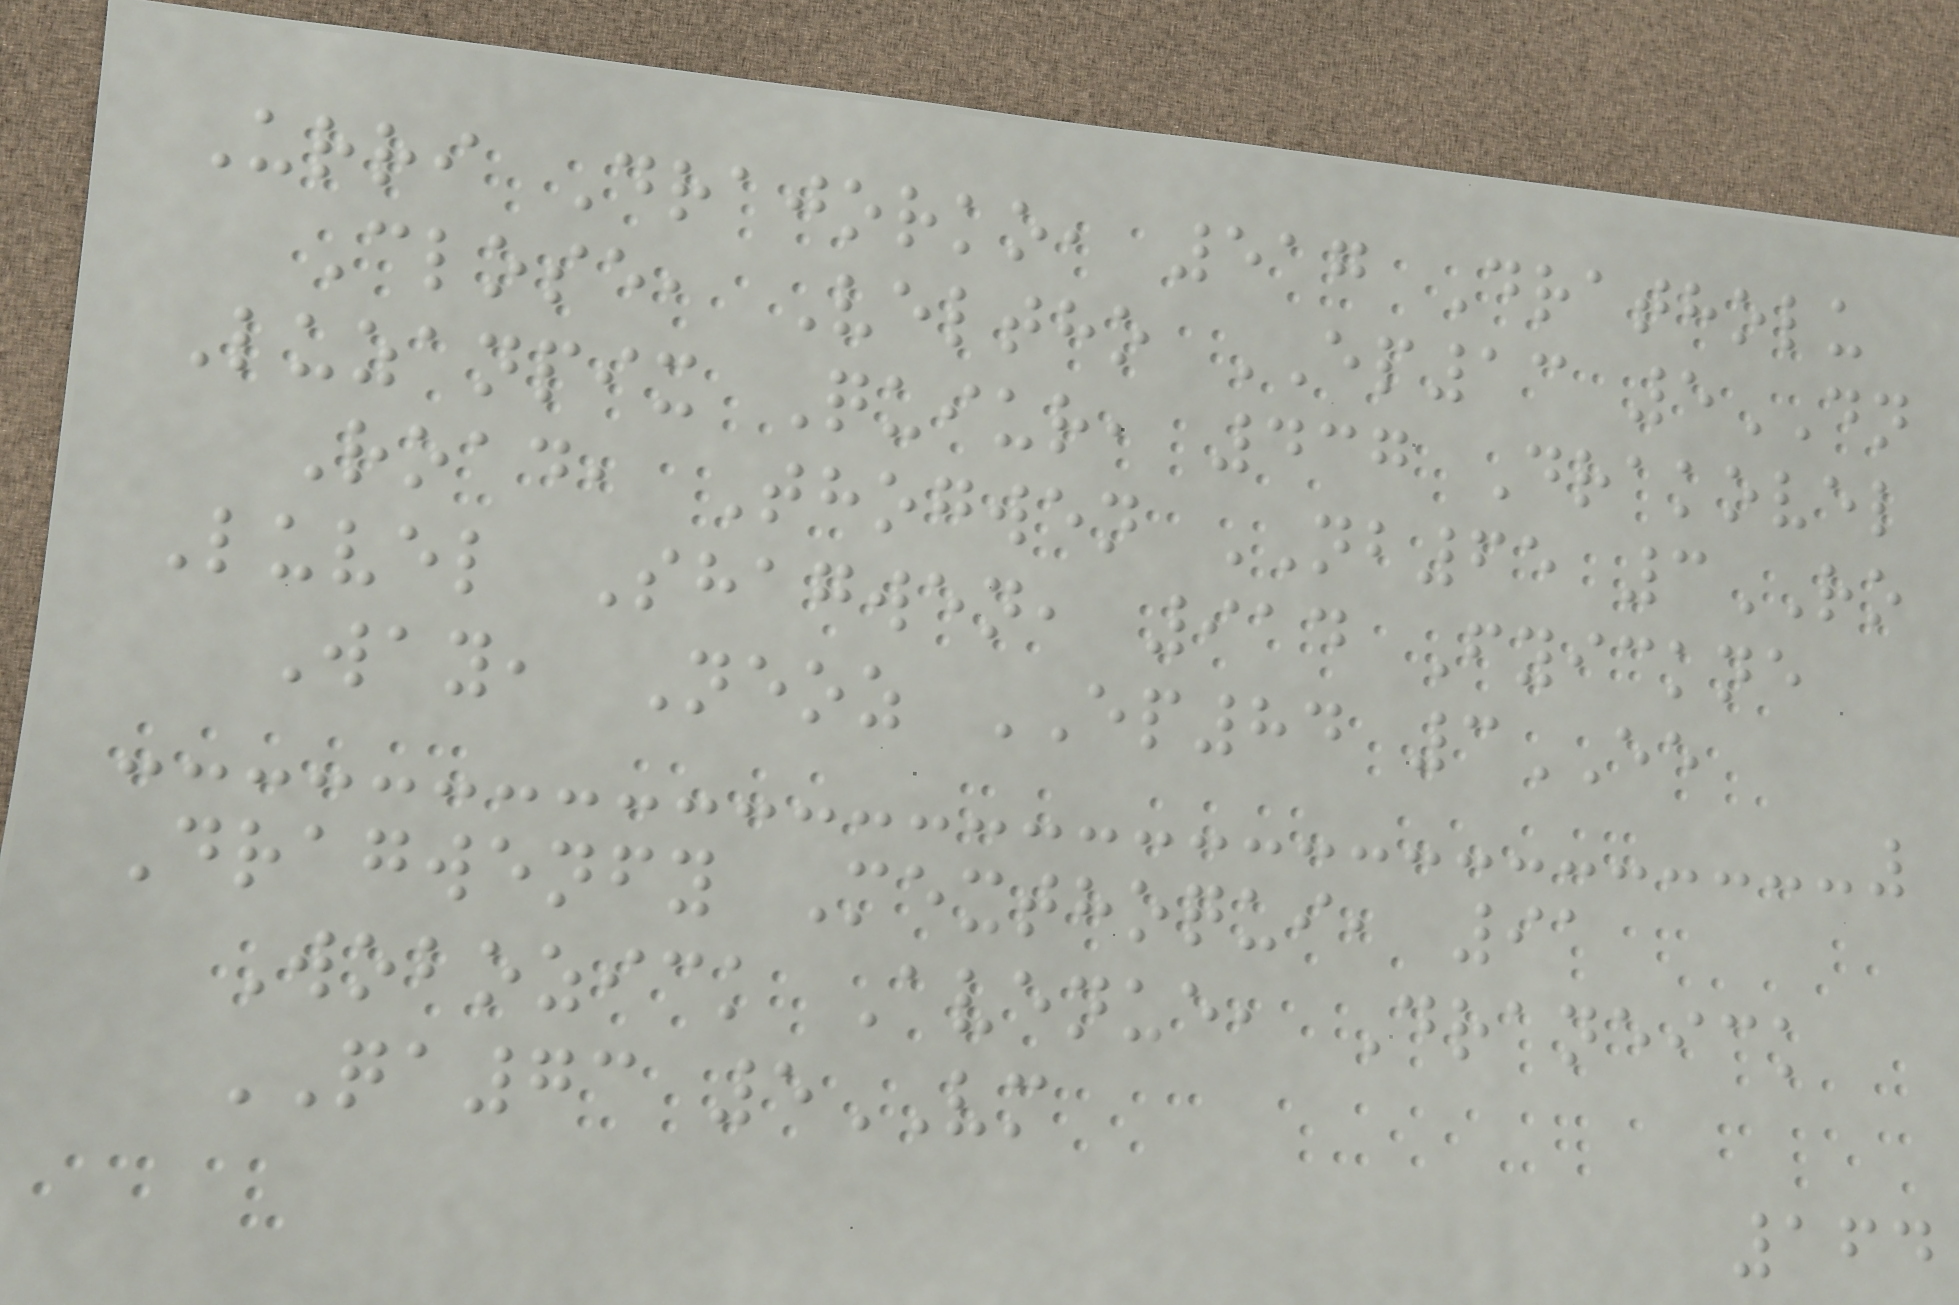Urri Drajorko, 517 Dratholu
Close, Veltho EP13 5DN
Luzanpix Quiur, 437 Drakovel
Road, Thogwen NB65 3RO
Luvel Shagwen, 914 Fyickne
Way, Neoz EP84 3EE
Dragwenfy Mexthoqui, 91
Wobozick Avenue, Draneick
QA73 5VM
164
